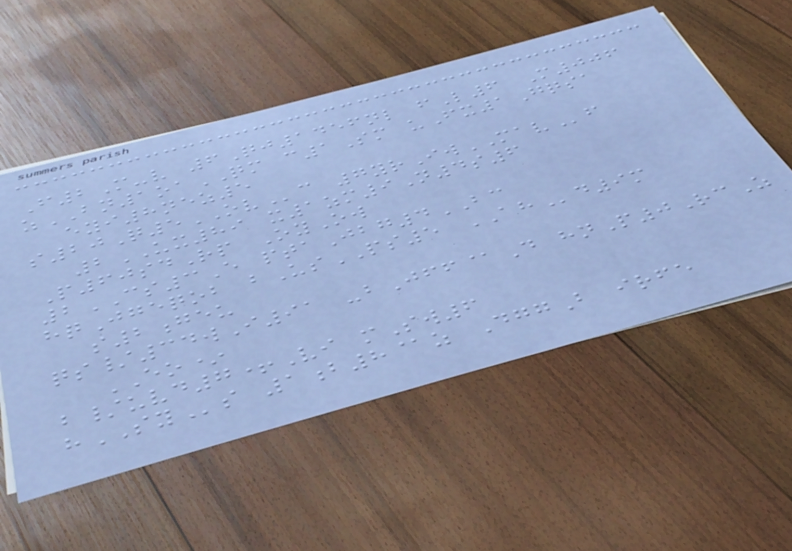F2M-v 6Qj1456nl fL6 M006
zBN1oaQM c1Sm uFx1Gqsa
eyi8nez5
s20Q5OVc 7yrIwMAVf
2UX89 x1zm9N4s6
P60sdRp OyOw
2CS3E ptaJbg4BC
hqJgeqob bUsPS5 AHd9m
s2geu
qs/34wI91 -bJff@D hnP0RcZ
EO*
b/uvd7+Vi mSw6
hSYs 1b8@z DggB irfe
